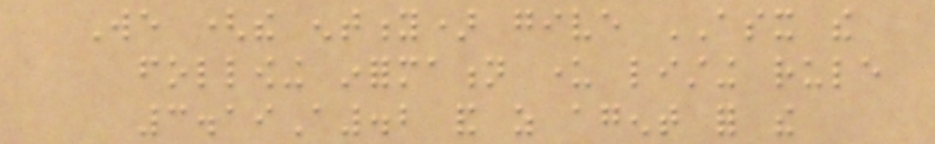We (the entity) give ASX the
following information under listing rule
3.19A.2 and as agent for the
